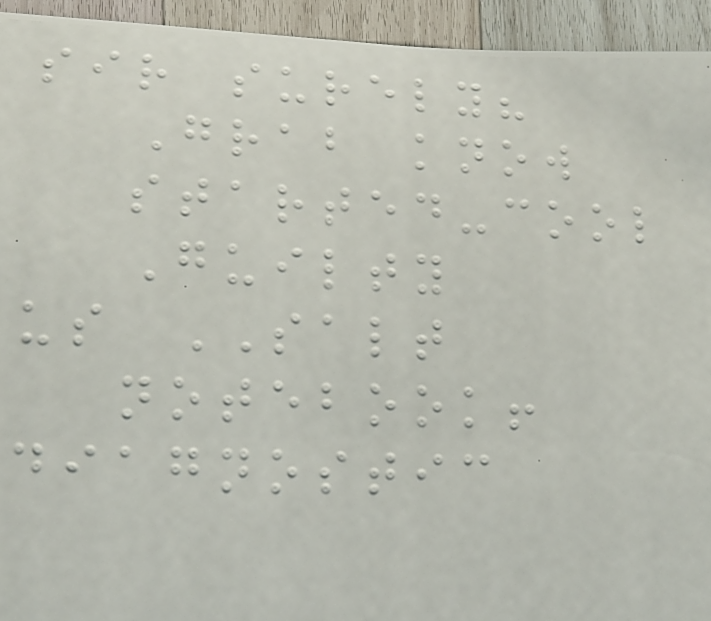sir surely?
Grab know
started-cool
Guilty
us SALT
notebook!
diagnostic
